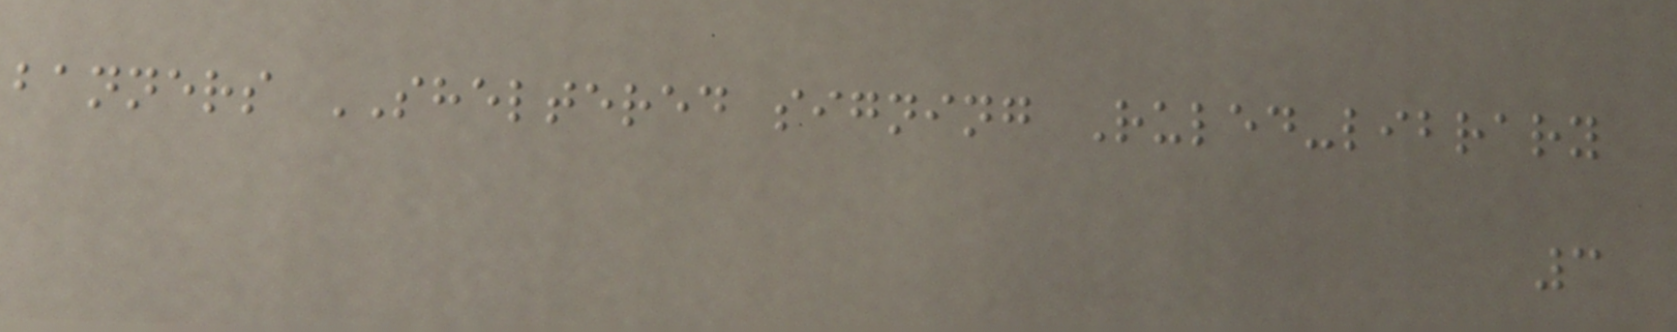banners SHELTERED signing Ruled-library
3
